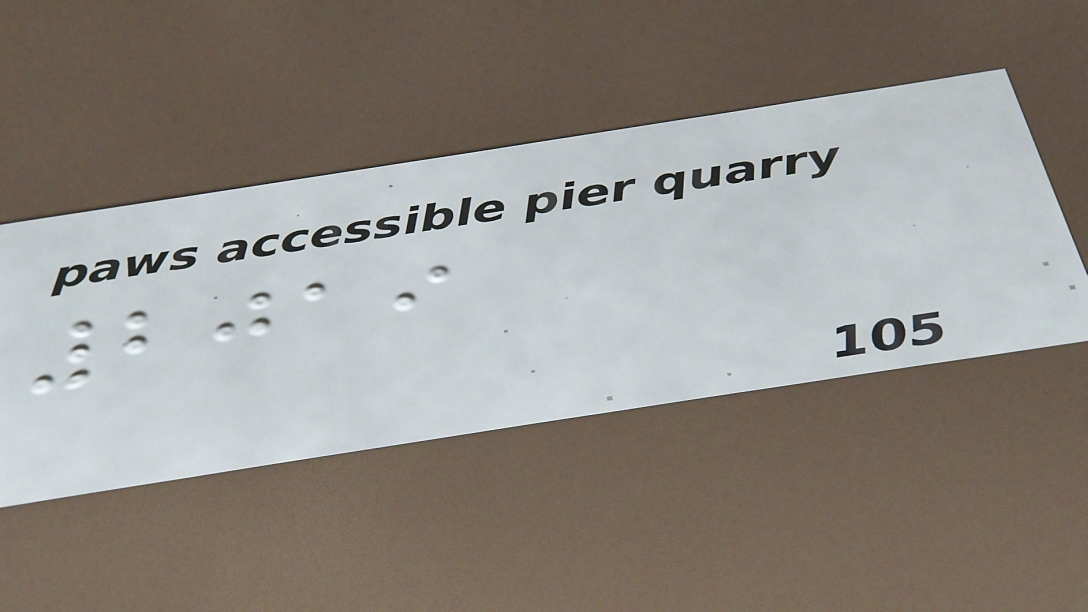2019
